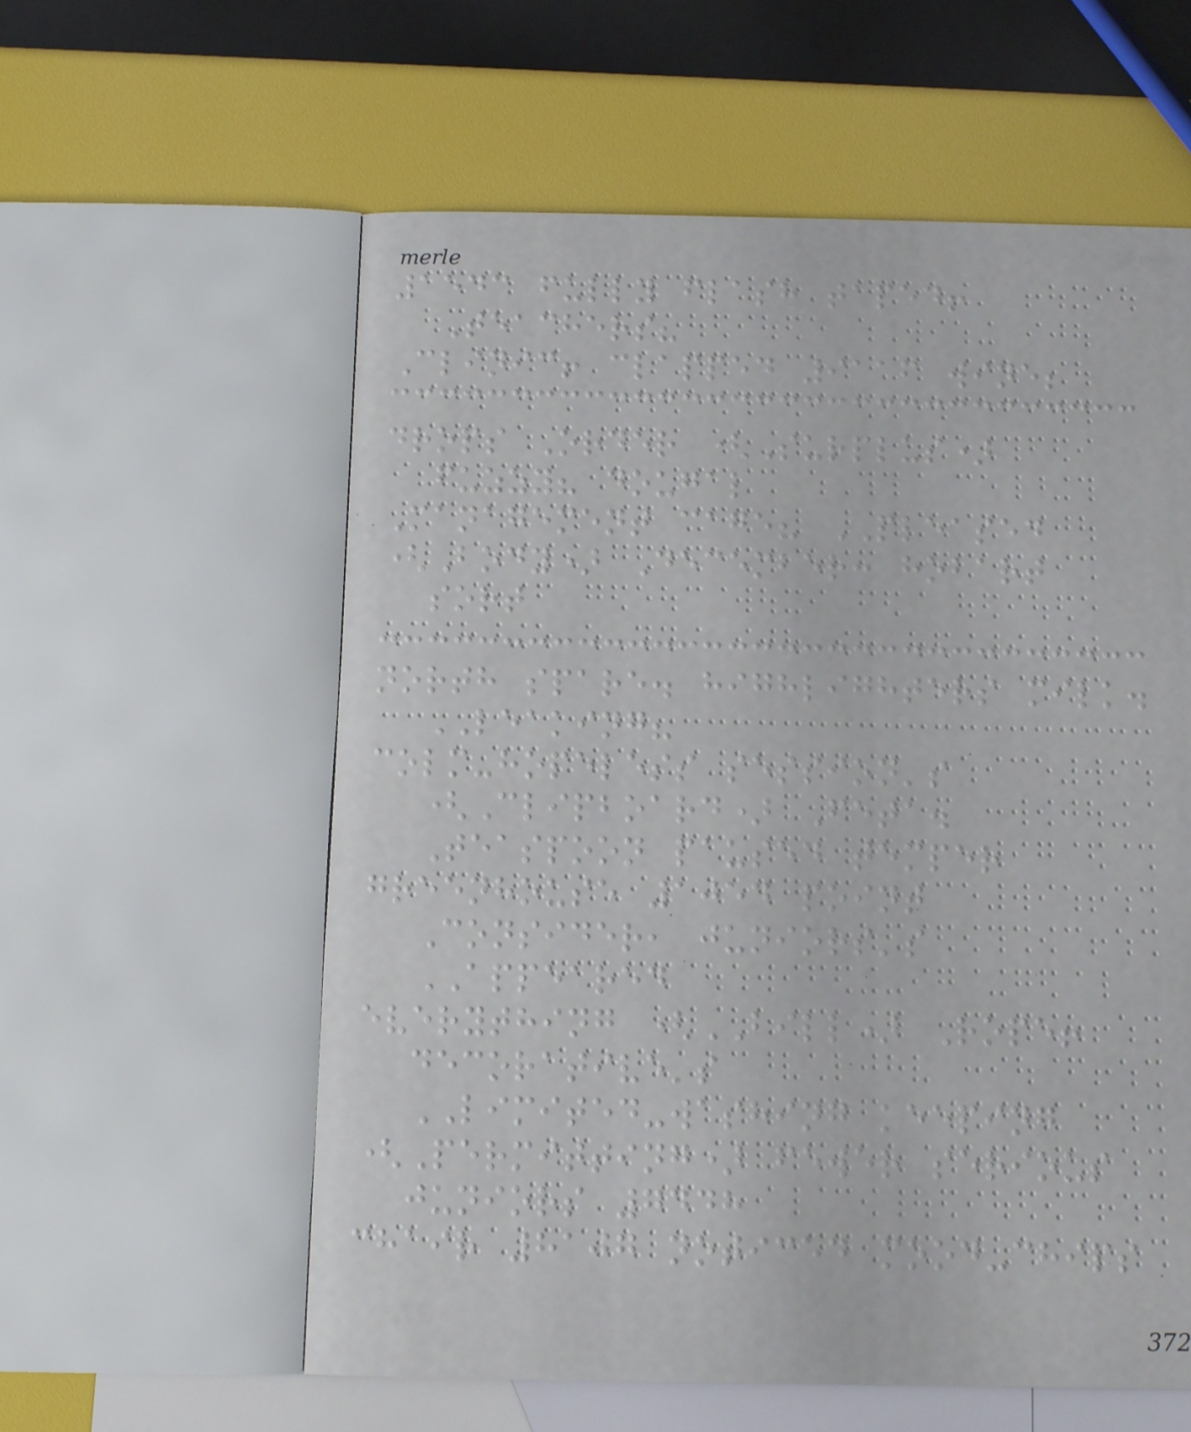1543 fully flash taped!
Teachers?
Clinic! clapped 9116 wine;
drops Order (Surplus)
fuzzy? dougal
Management cage? PLEASED
(Body) December: hobart
sort
north spare. highlighters milk.
LEAKING?
colm-hopeless session's
(Clipboard) Feta.
Teaspoon paused temper
greenhouse 1054 point
Consider, juniors's
APPEARED
everything (BILL) Rope!
decorative's
LIMITED-washing keeping
(Permitting) fewer serious
juniors 7448
chair 8107 noticed mood-chips
